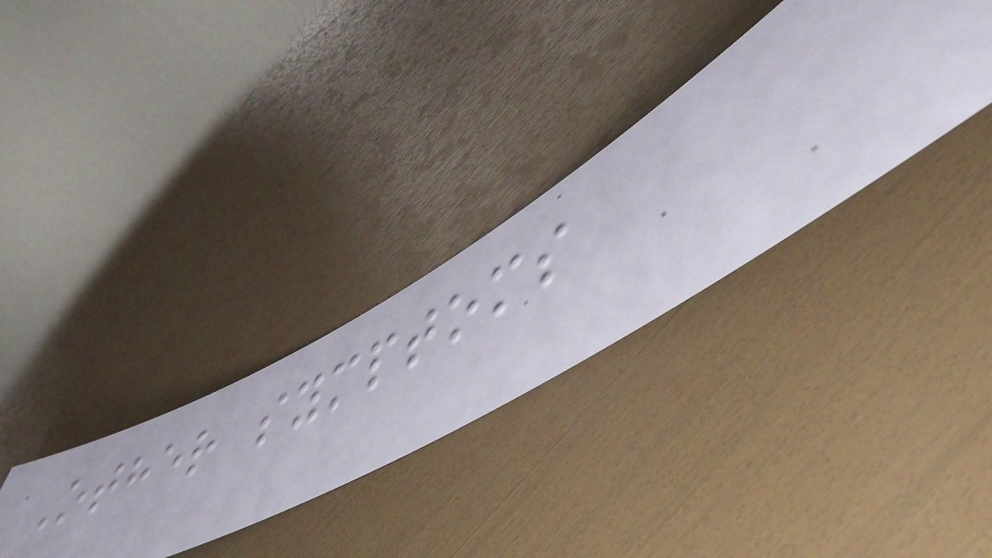Other symptoms
